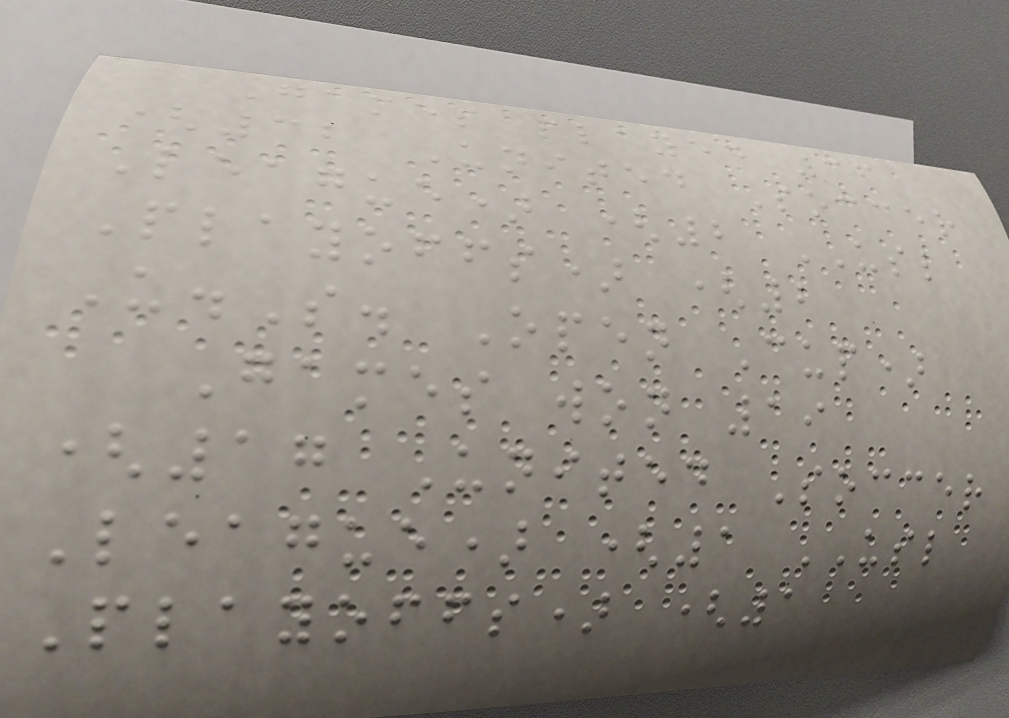Games played 36
(32 United Soccer
League) (2 USL
Playoffs) (2
U.S. Open Cup)
Games won 19
(17 United Soccer
League) (1 USL
Playoffs) (1
